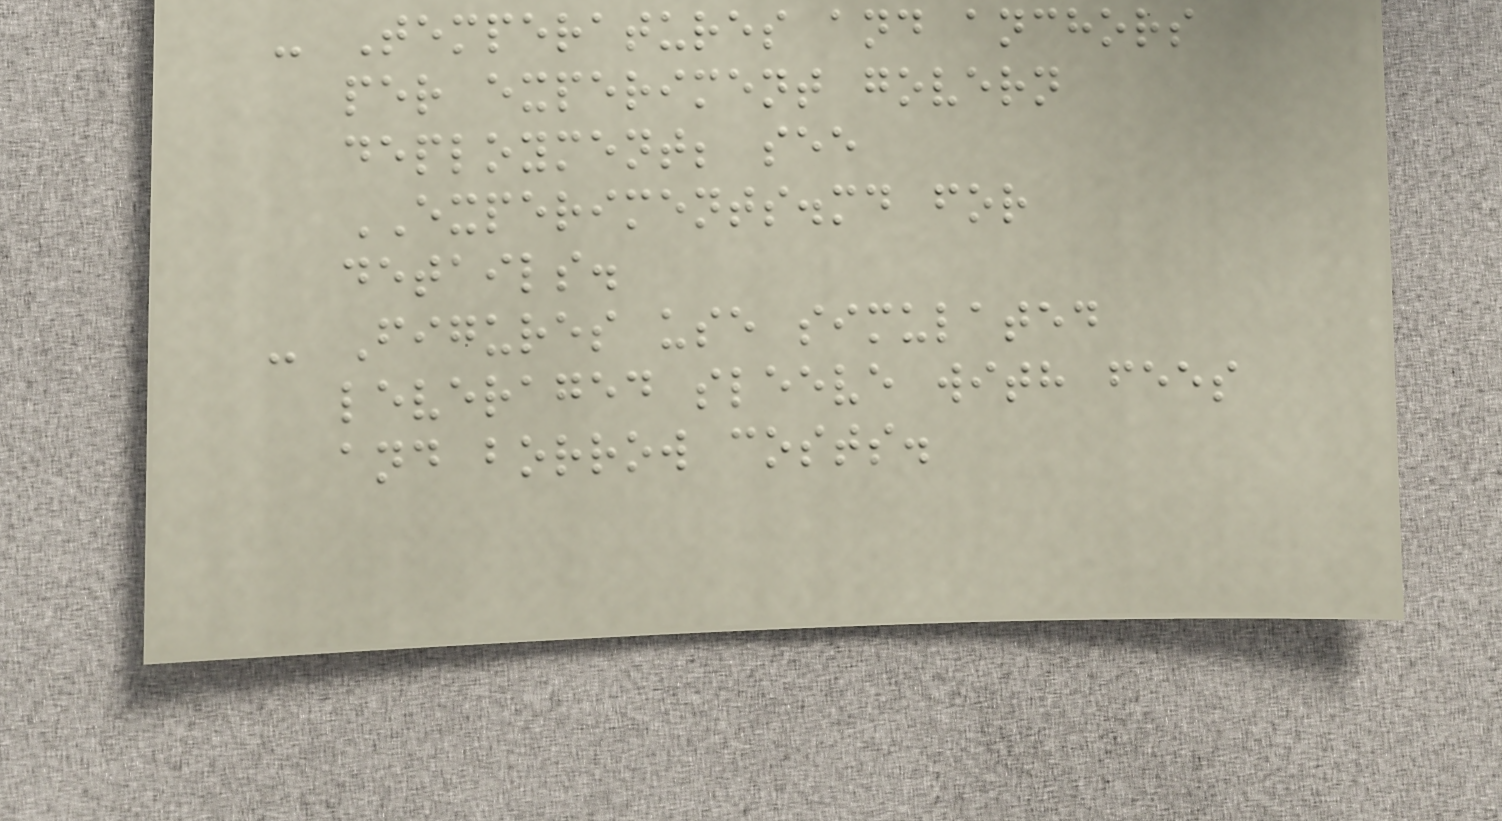- Temperatures and anchors
per experiment govern
deployment; see
EXPERIMENTS.md for
details.
- Figures use simulated
leveraged sleeve with fees
and borrow costs.
